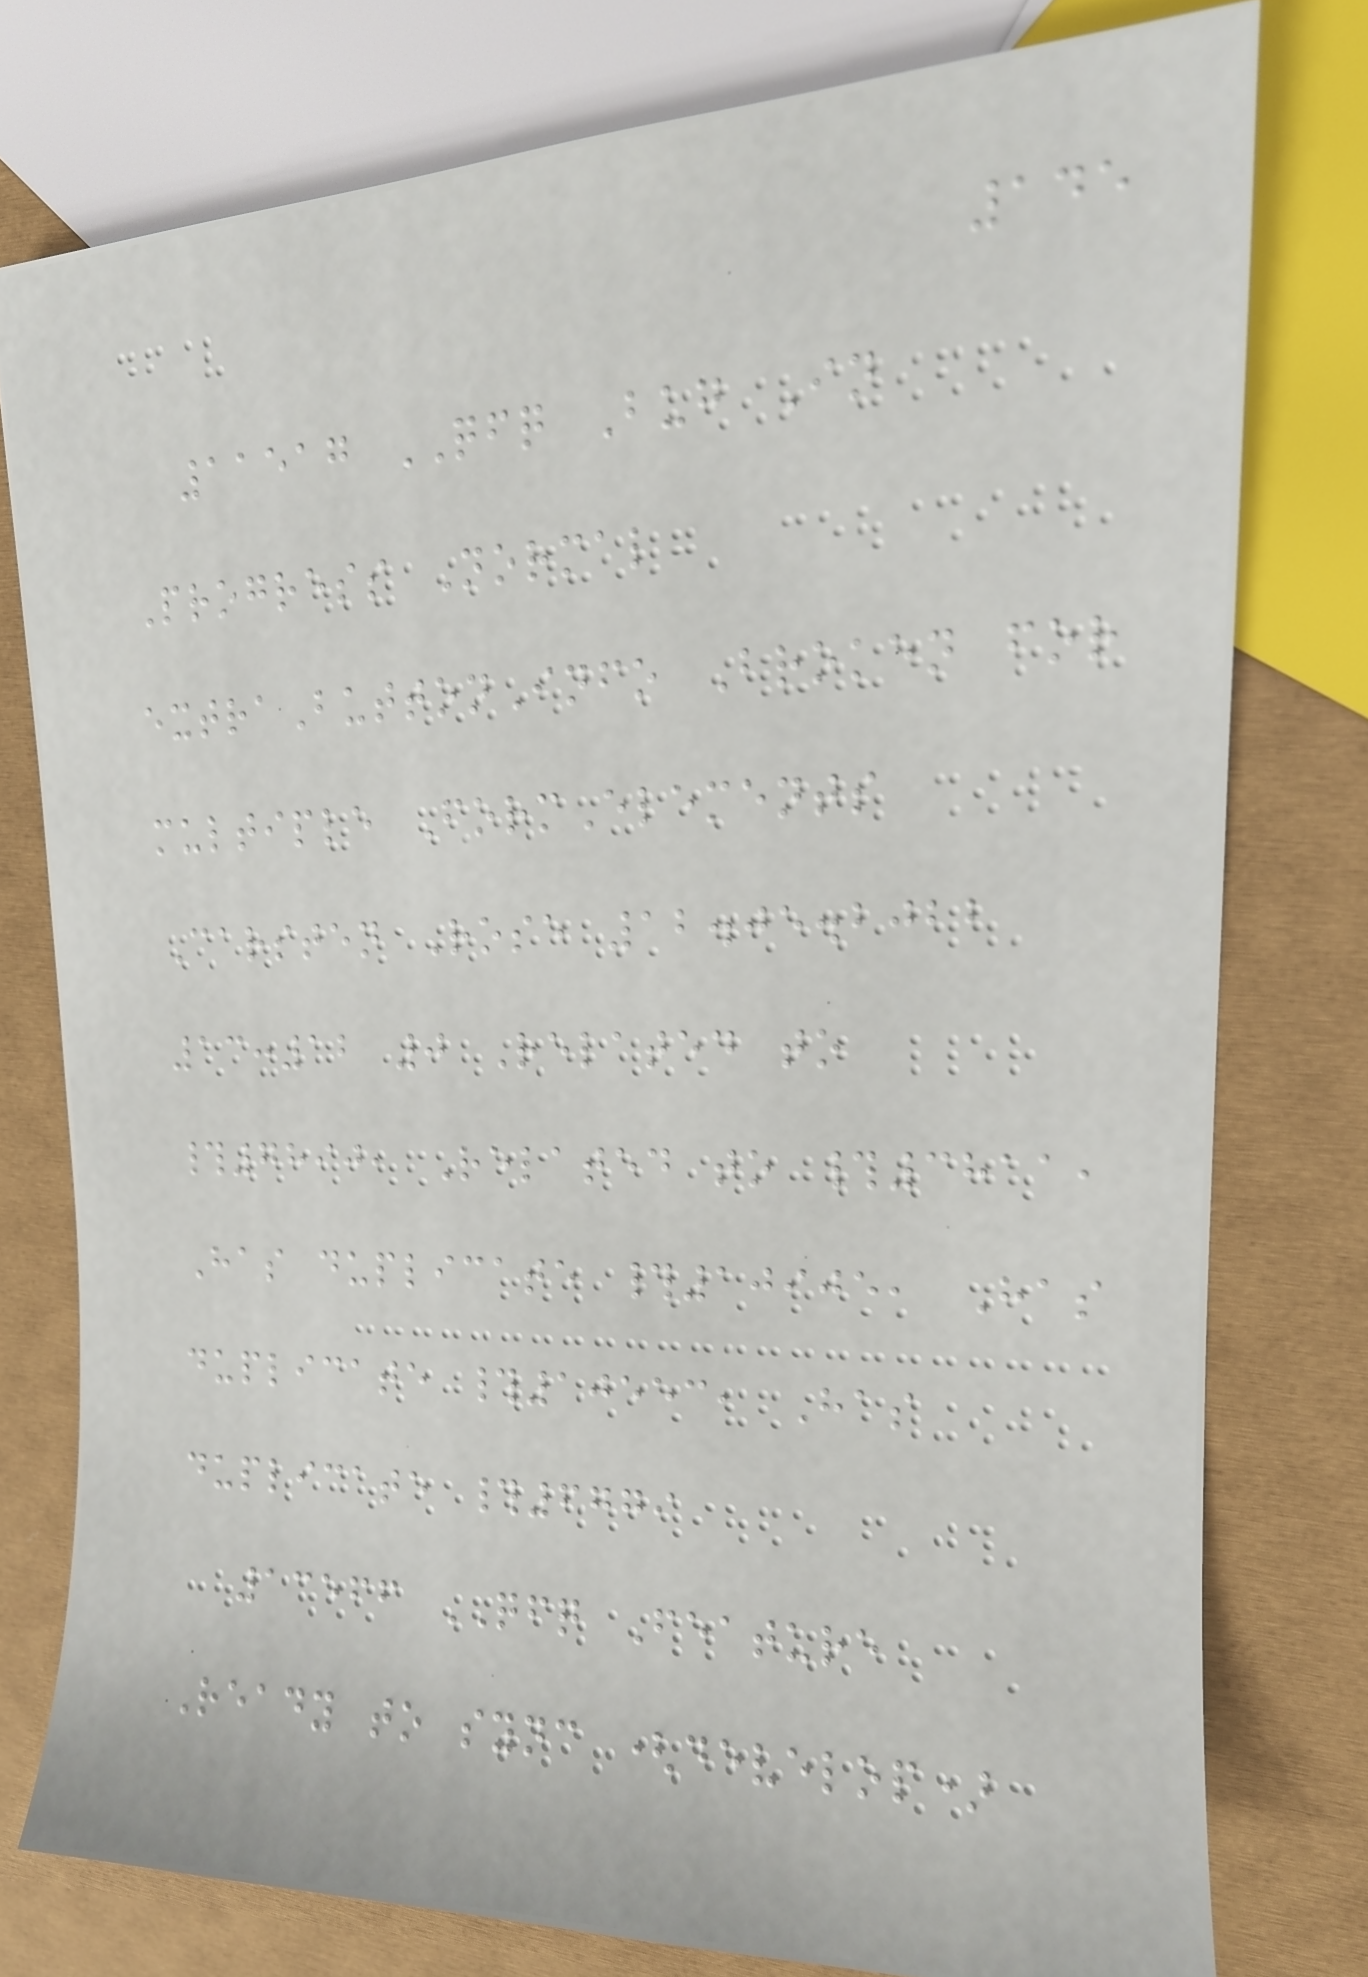145
11517 QFQ Bug In
Progress Normal
extraButtonInfo Broken for
multiple FormElements
Carsten Rose 12.05.2022
13:12 0 Related to
#7890, Related to #3811,
Has duplicate #10905, Has
duplicate #10553, Has
duplicate #6779
13566 QFQ Feature
Ready to sync (develop)
